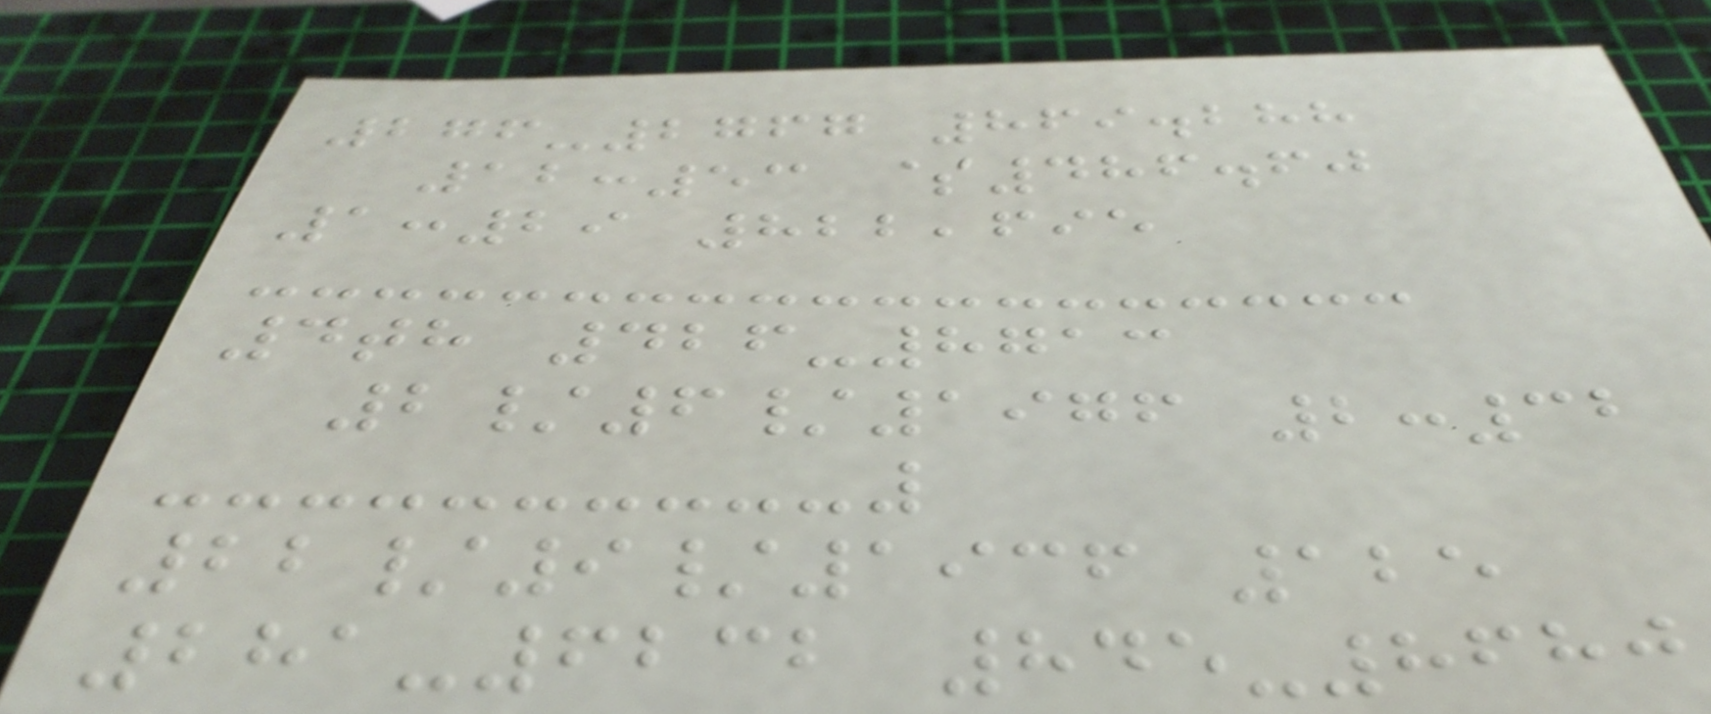276-2767 869.288
12:53 $486.60
1:29 822,695
4th 426-8713
2/6/1976 2:32
22/9/1936 125
281-6232 845-8680
